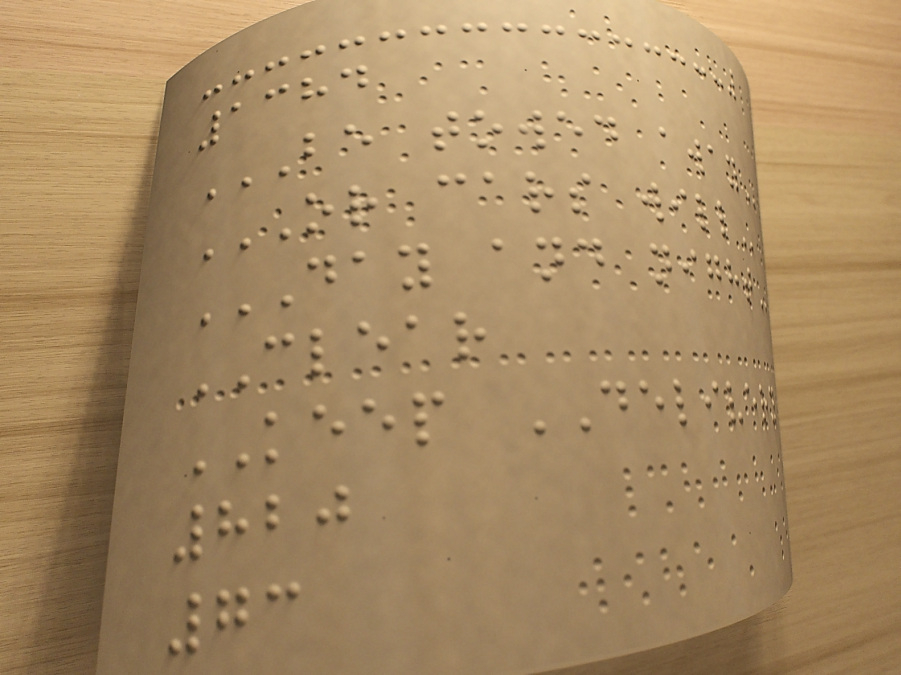1384
BE TOWED AWAY
OR CARS WILL
DAY AND NIGHT
CLEAR
KEEP DELIVERY
820
73
